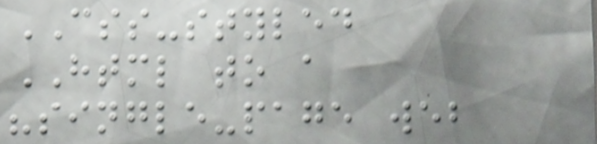CSS-styled
HTML to a
"single-page web
